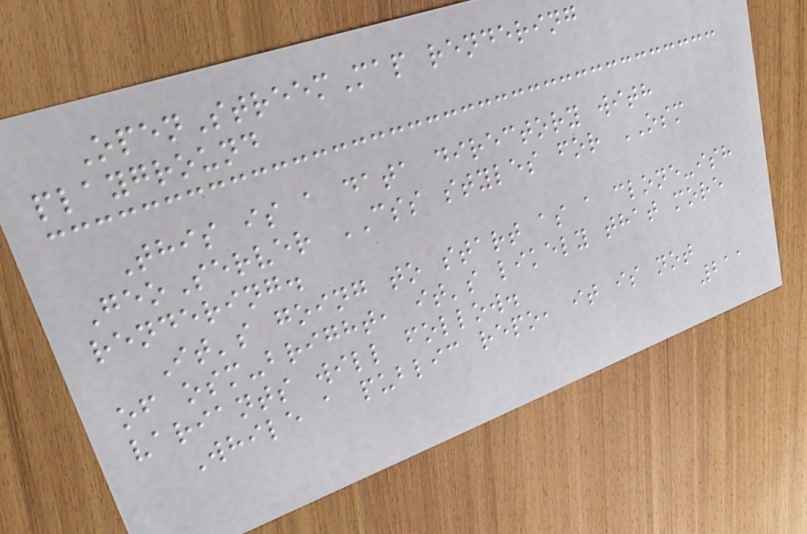OpenStreemMap rendering
playground
This is a data directory with
GeoServer CSS styles for OSM
rendering.
It's going to start as a clone-ish
of osm-bright, it's likely that more
variants will follow.
While a public repo, it is not
211
